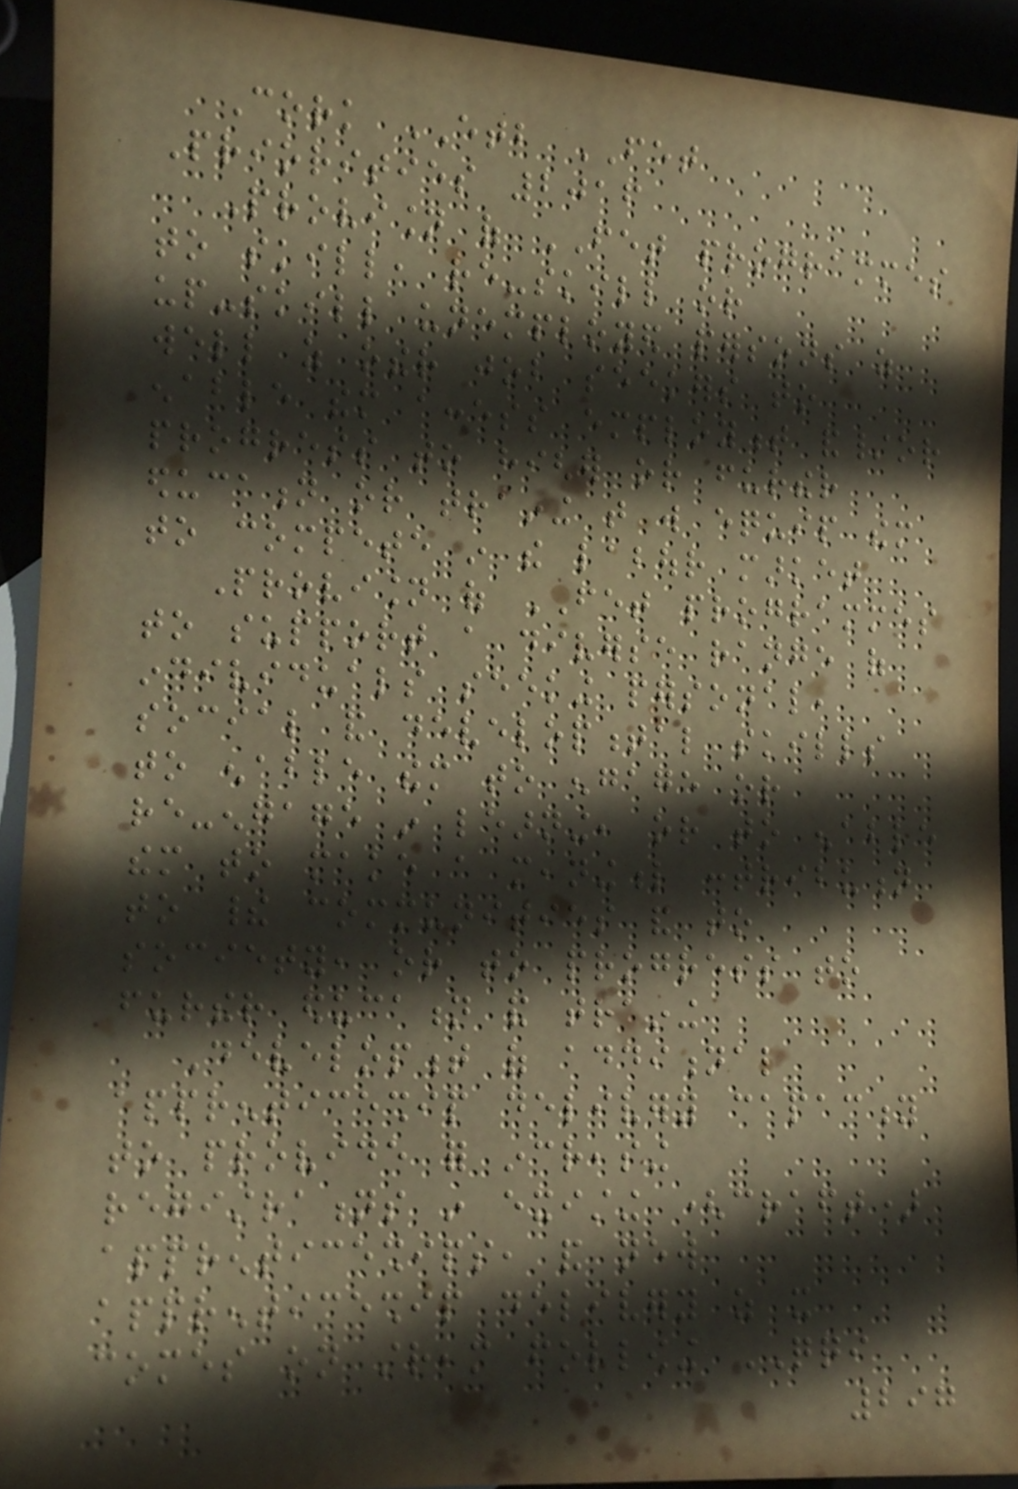Cork ETB FET
Priorities 2016
Provision of FET programmes
to skill, re-skill or
up-skill unemployed persons as
well as other job seekers to
enable them access employment and/or
progress to higher or further
education or training that will equip them
to compete in the labour market
Provision of FET programmes
to support a diverse range of
individuals seeking personal,
social and developmental skills
to enable them to engage or
re-engage in learning, or to enable
them to make a meaningful contribution
to their communities and to
society, or to progress to
further education and training
Development of additional
apprenticeship delivery capacity
to provide for increasing
registrations in existing (craft)
apprenticeships, and new
apprenticeship delivery as it
comes on stream following QQI
297
